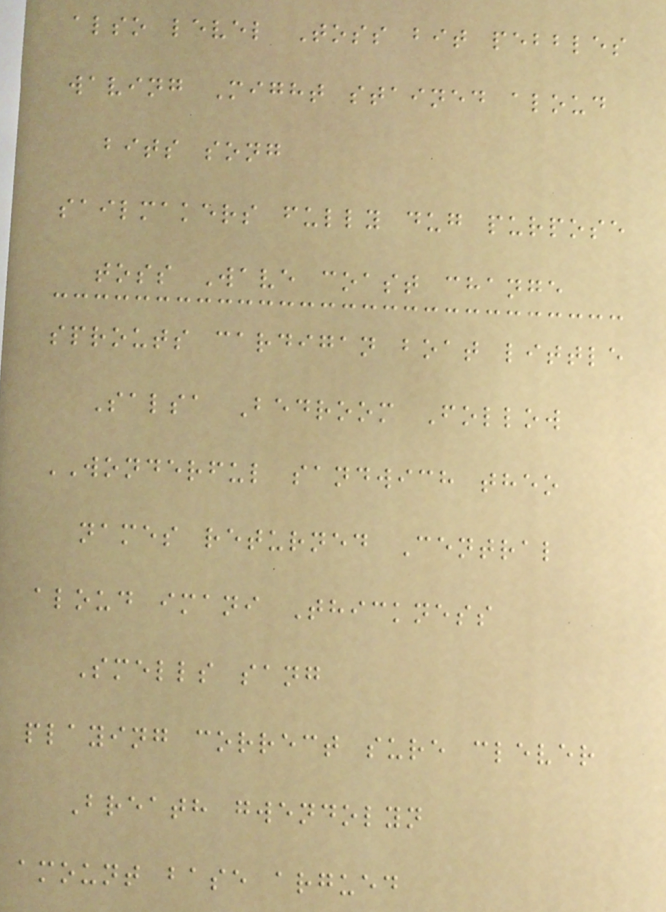also level Toss bit pebbles
waving Might stained aloud
bits song
sailmakers fully dug purpose
toss Wave coast change
sprouts cardigan boat little
Salsa Bedroom Follow
WONDERFUL sandwich theo
names returned Central
aloud imani Thickness
Smells sang
playing correct sure clever
Breath gwendolyn
amount base argued
